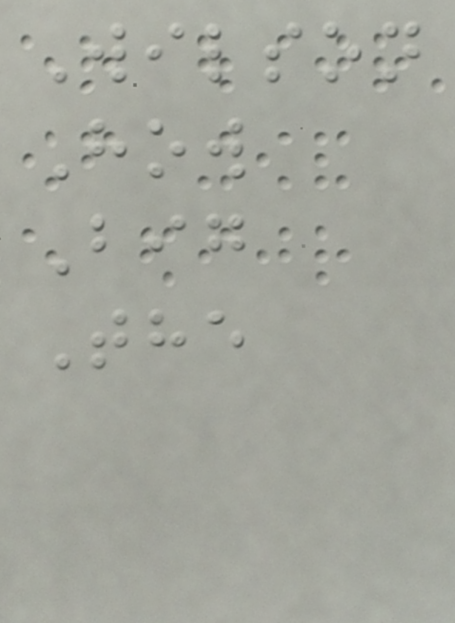Wilson
How
Big
The
